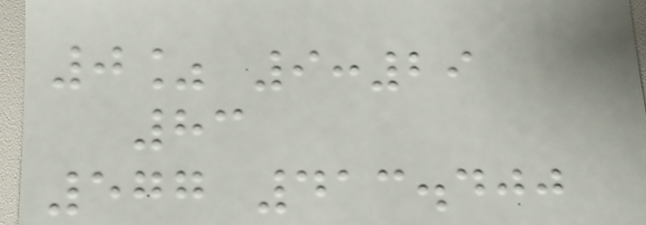0% 9:29
83
577 413.400
